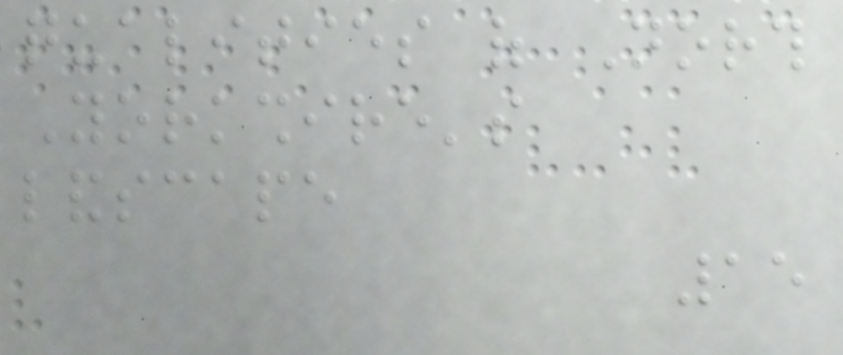qualities of North
Yorkshire's
landscape
15
